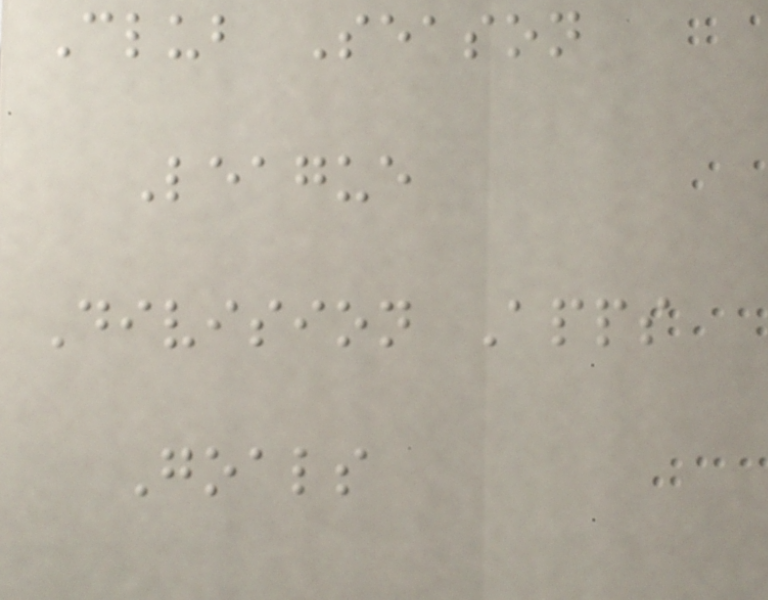Club Season
League
Division Apps
Goals
